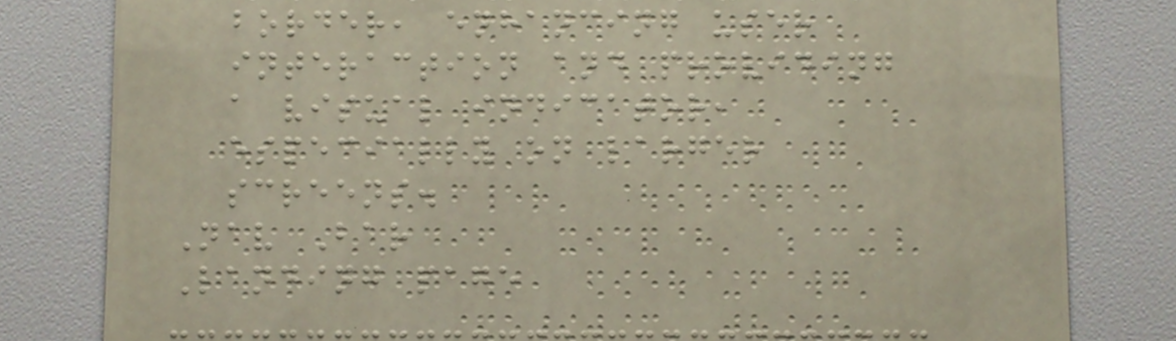border, enhancing user
interaction and providing
a visual indicator,
especially on larger
screens.
Nav Bar
Landing page
